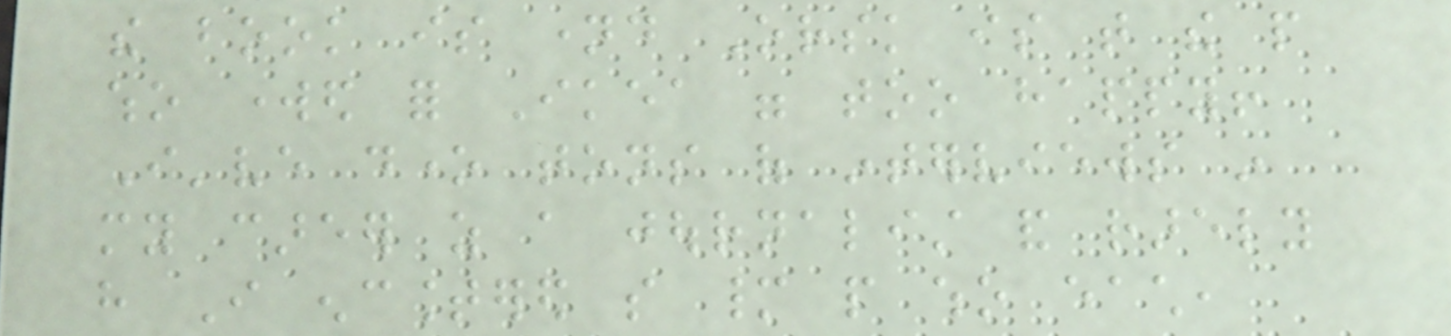the book is named Orsk is that the people
who worked for Ikea were too happy!
I've done tons of interviews in
my career as a journalist and rarely
have I encountered so many people who each,
